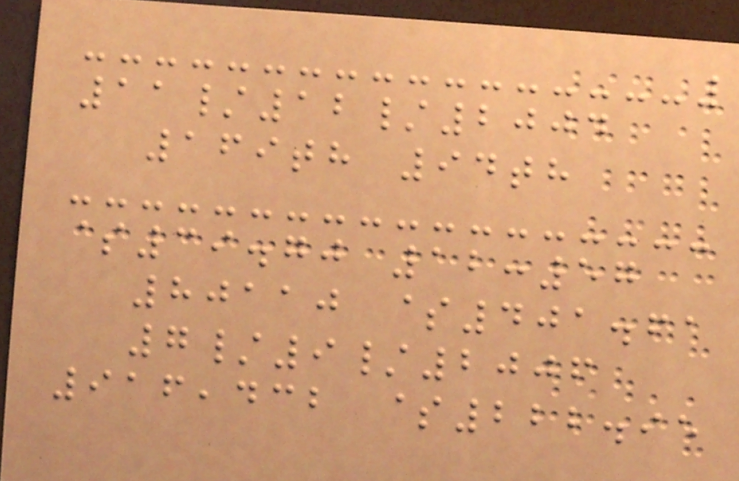11/12/2004
169th 94th
$39.70 12:57
80110 $401.61
7/9/2006
916,432 $222.95
